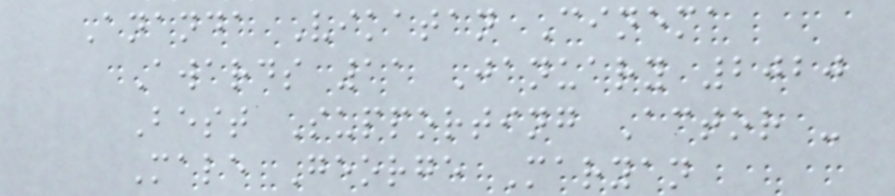Ananda Vikatan Cinema
Awards 11 January 2020
Best Supporting Actor -
Male George Maryan
